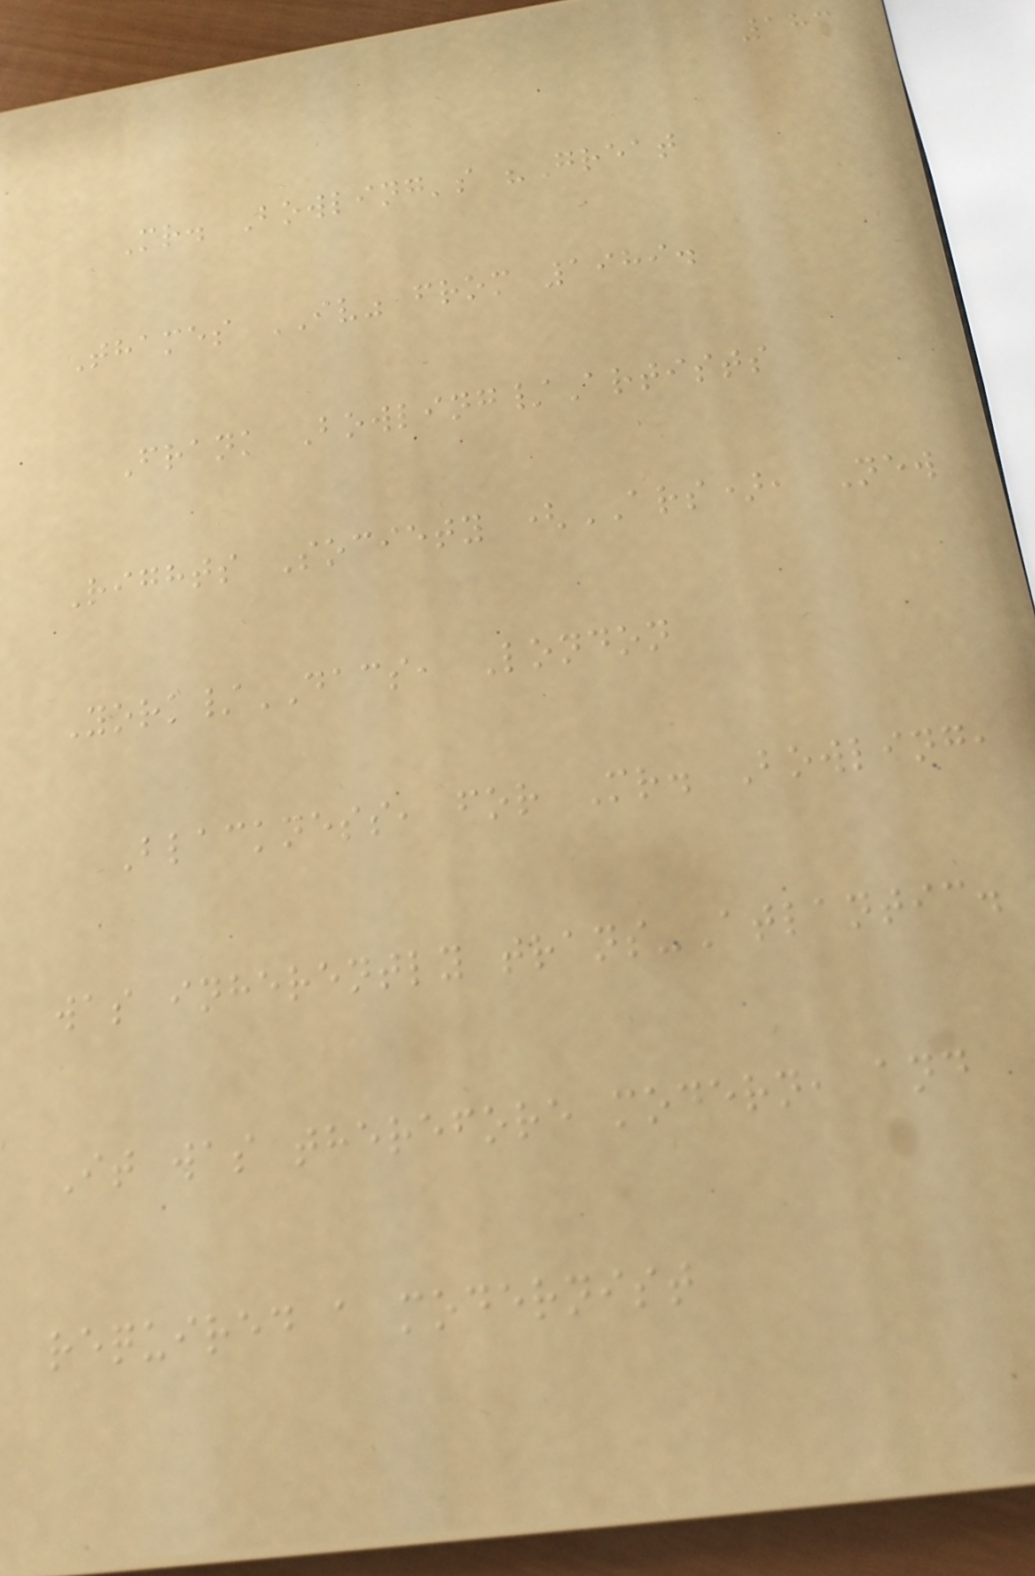183
Mr. Bowling's "Great
Thames IV" from 1989.
Frank Bowling/Artists
Rights Society (ARS), New
York/DACS, London
Blackness, for Mr. Bowling,
was inherently trans-Atlantic.
It was therefore modern, and
required a modernist
